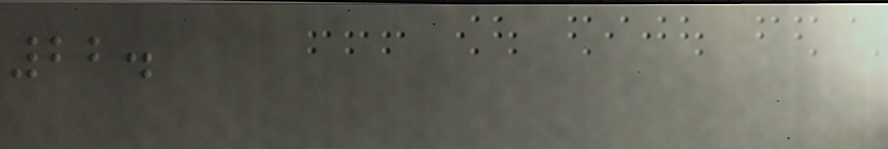22.
